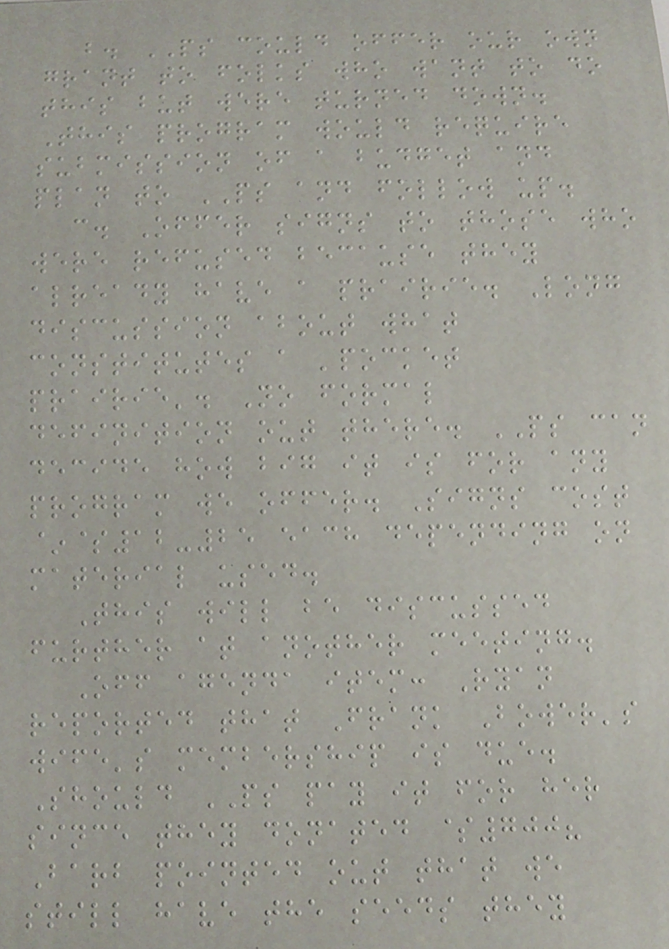b. PS could offer our own
grant to folks who want to do
this but were turned down.
This program would require
submission of a budget and
plan to PS and follow up.
c. Offer signs to those who
were refused because they
already have a prairie. Long
discussion about what
constitutes a 'pocket
prairie'. No formal
definition out there. PS can
decide how big it is for any
program we offer. Signs cost
~$12-25 each depending on
material used.
This will be discussed
further at another meeting.
Off agenda item: Ryan
reported that Frank Bower's
wife's membership is due.
Should PS pay it for her
since they donated $700?
Barb pointed out that we
still have the seeds they
